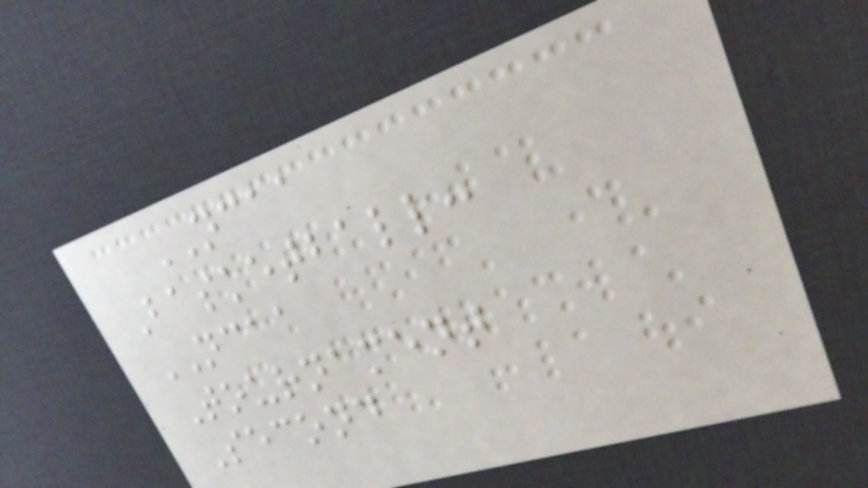NCAA
Basketball:
NCAA
Tournament
Second
